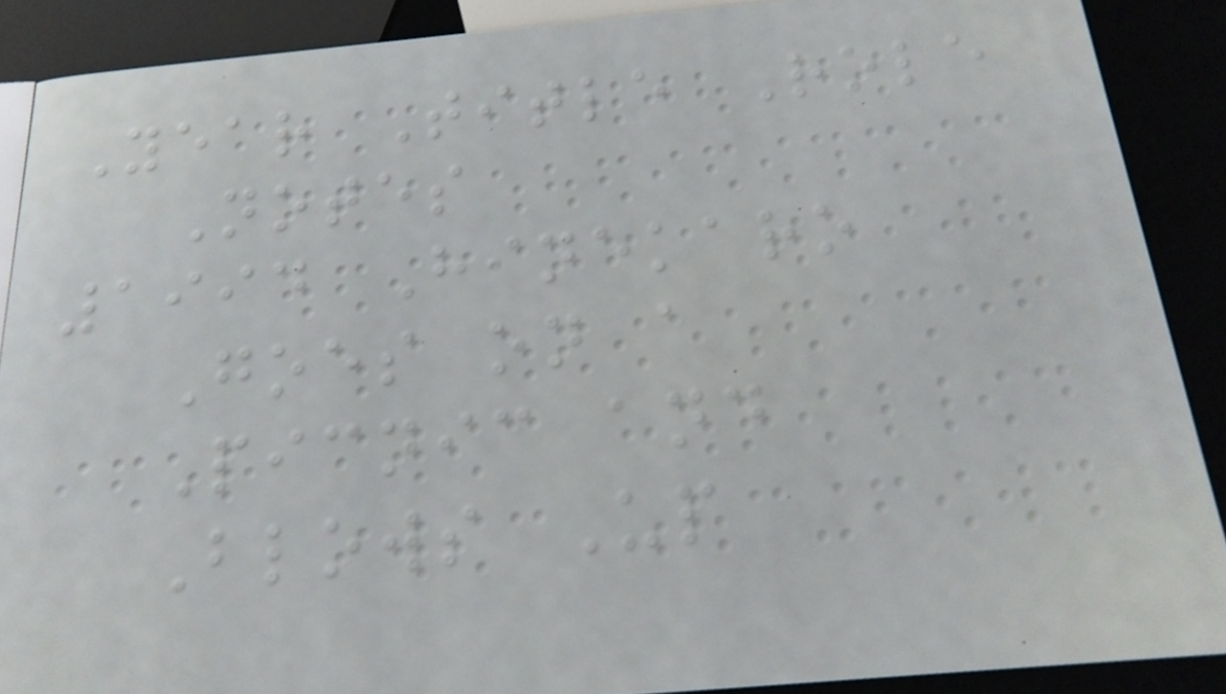Year Title Role
Notes
1994 Hinekaro
Goes on a
Picnic and
Blows Up
